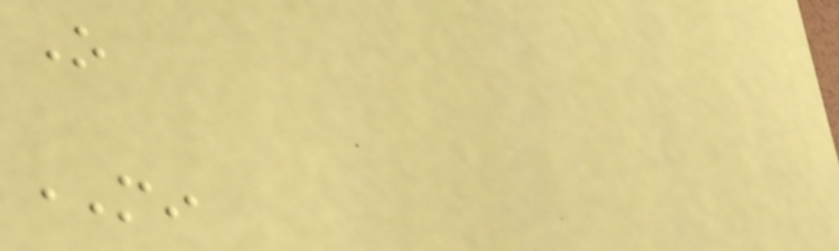O
MI
